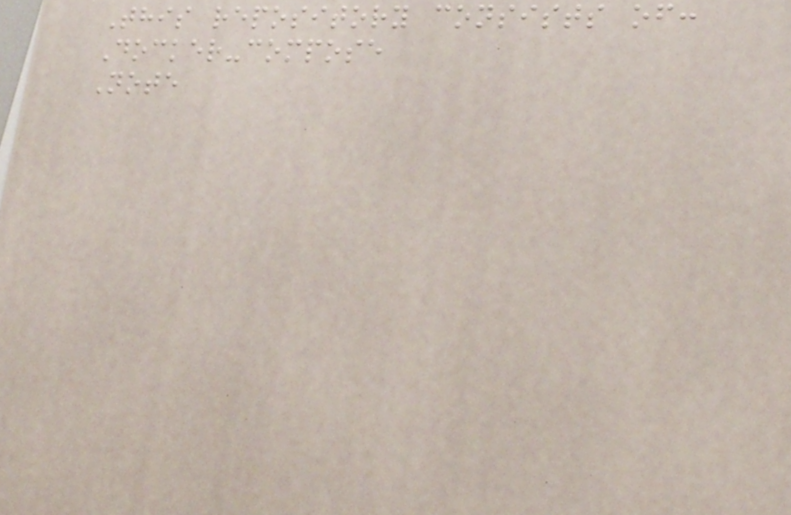This repository consists of:
Docker-compose
Note
